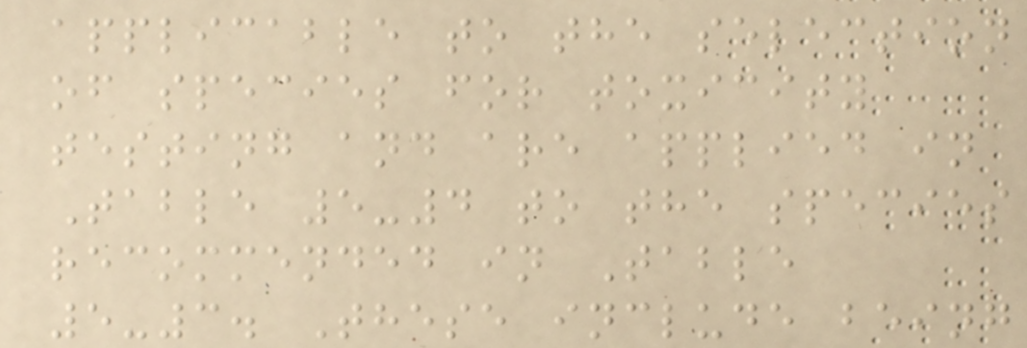applicable to the selection
of species for toxicity
testing and are applied in
Table 5-4 to the species
recommended in Table
5-3. These include being
